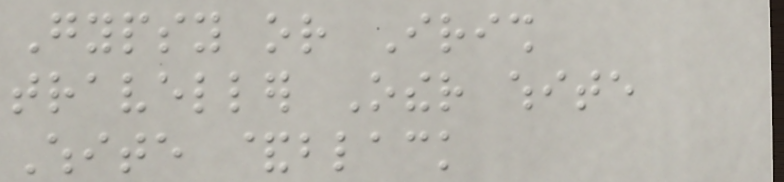Gypsy or Irish
traveller Other white
White &black
